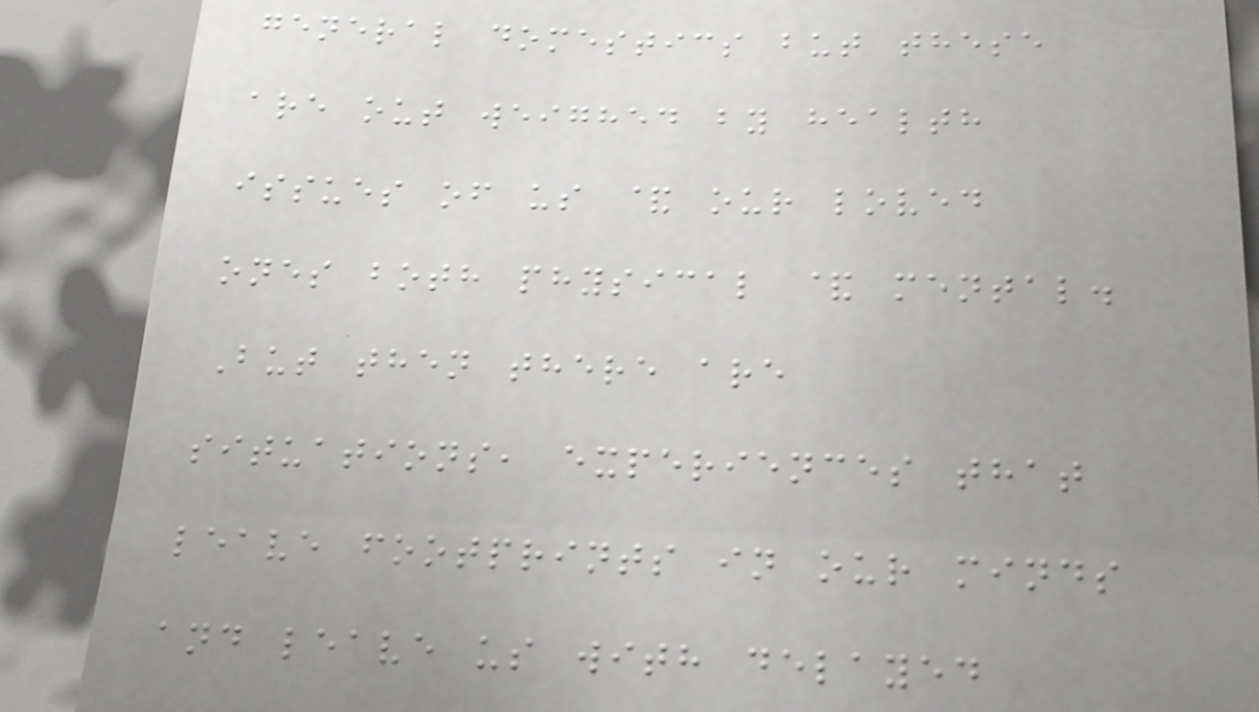general domestics but these
are out weighed by health
issues of us & our loved
ones both physical & mental.
But then there are
situations, experiences that
leave footprints in our minds
and leave us with delayed
